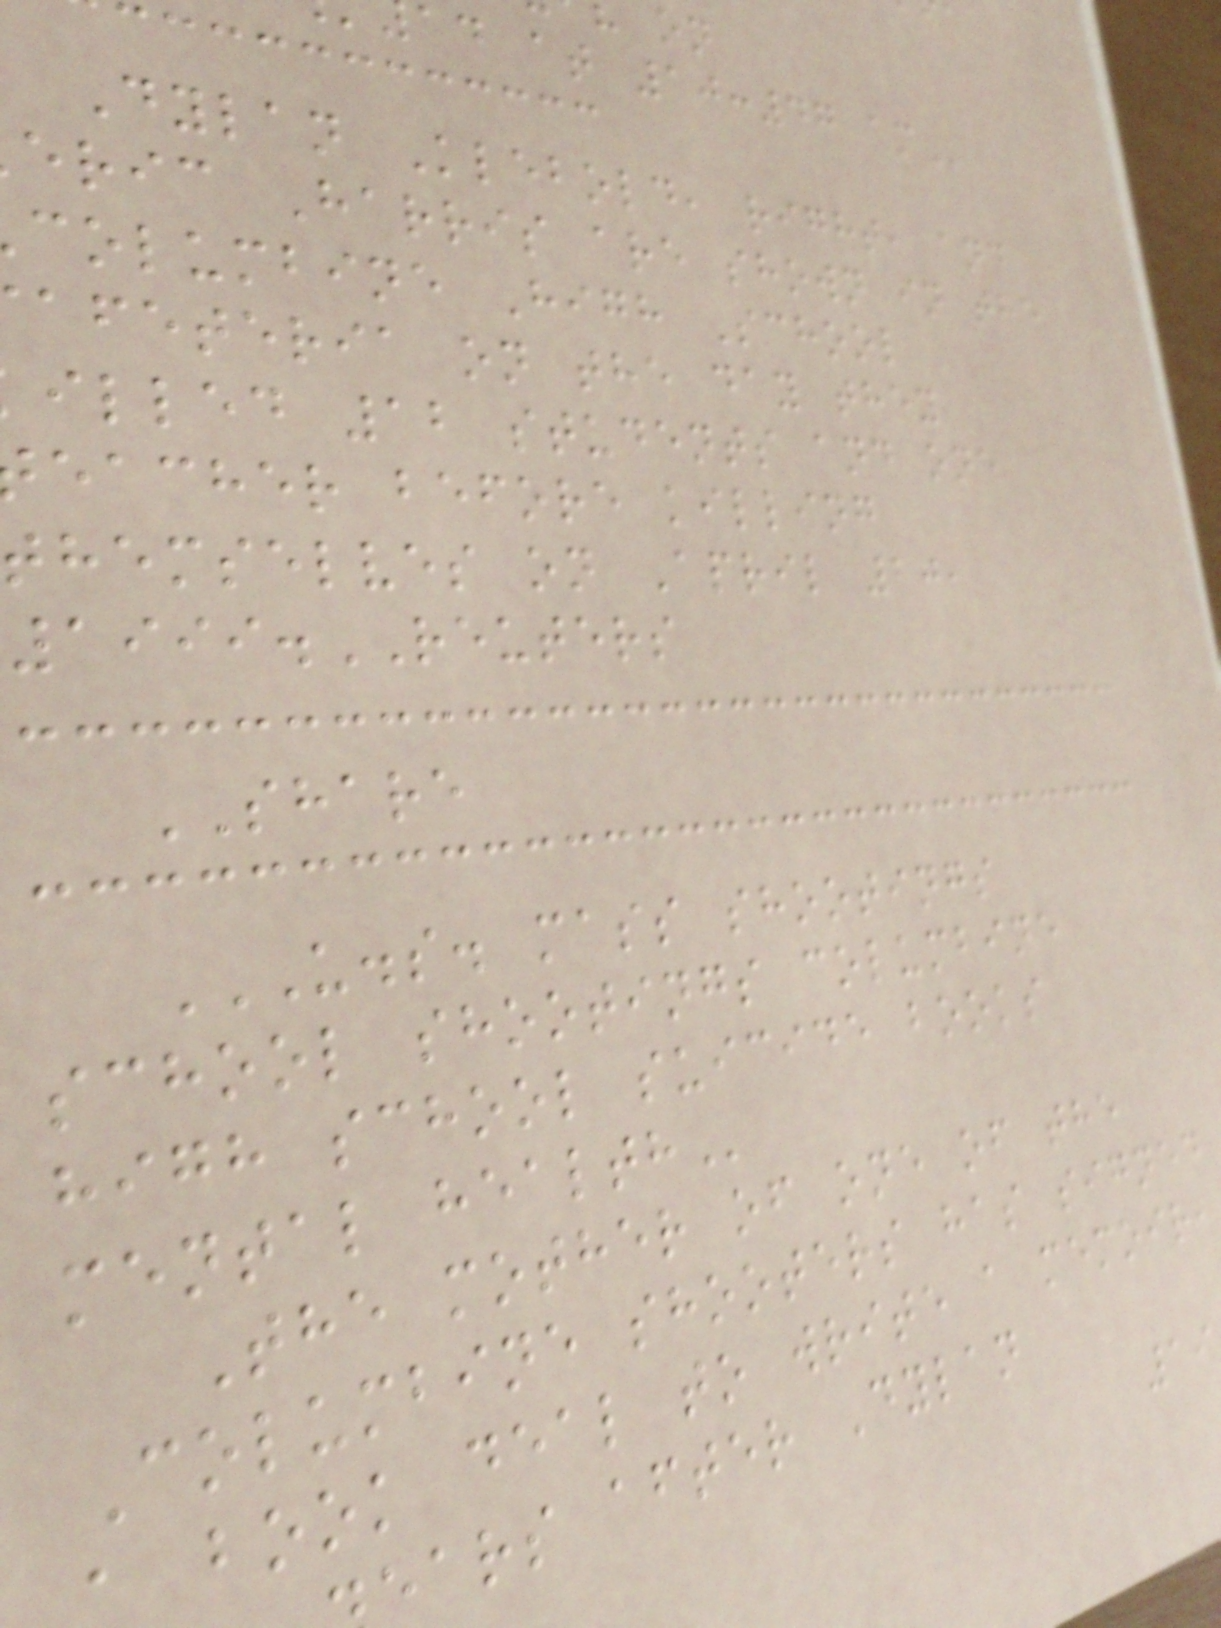ad at 10:47
Dylan Klebold, right, and
eric Harris are shown in the
columbine High School
afeteria on the day they
illed 12 students and one
eacher before killing
themselves on April 20,
1999.REUTERS
SHARE
U.S. MASS SHOOTINGS
school shootings columbine
high school suicide books
mental
The mother of one of the
Columbine shooters has signed
book deal to write a memoir,
ars after Dylan
